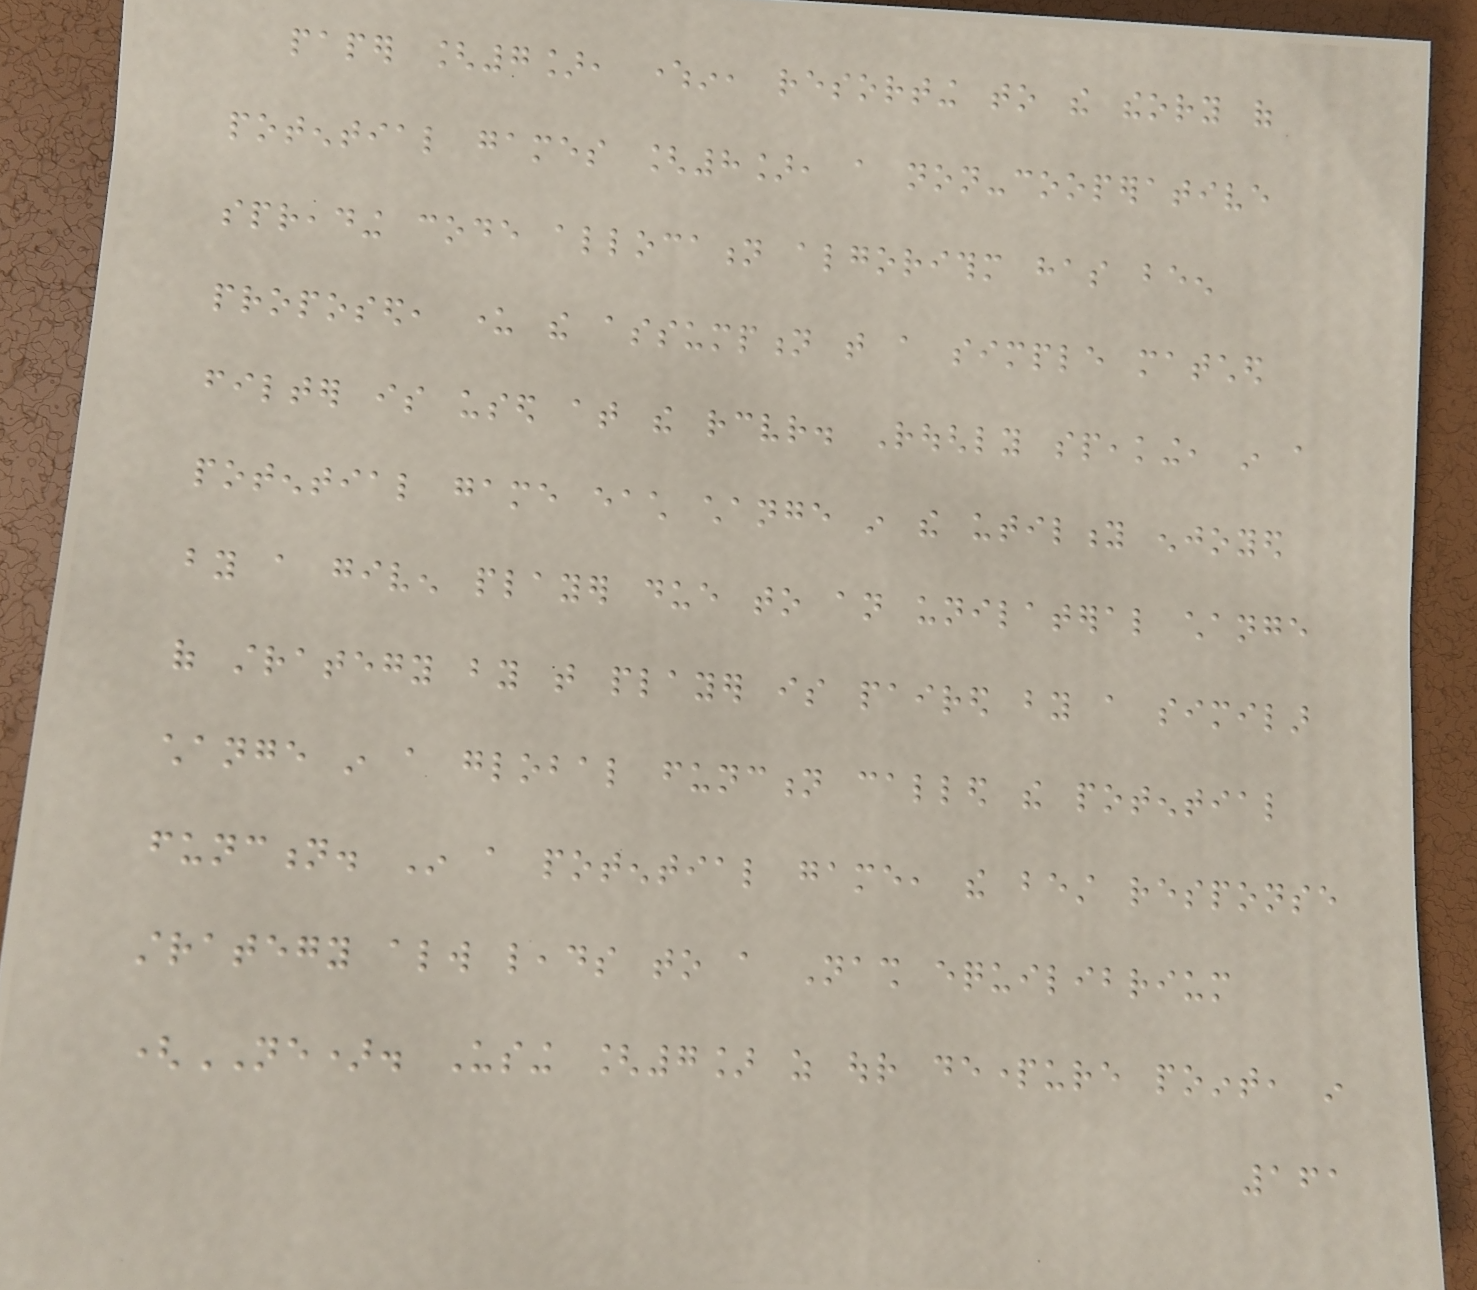paper [7], wherein, resorting to the theory of
potential games [8], a non-cooperative
spreading code allocation algorithm has been
proposed, under the assumption that a simple matched
filter is used at the receiver. Roughly speaking, in a
potential game each change in the utility enjoyed
by a given player due to an unilateral change
of strategy by that player is paired by a similar
change in a global function called the potential
function. In a potential game, the best response
strategy always leads to a Nash equilibrium
(NE). Using [7] as our departure point, in
161
